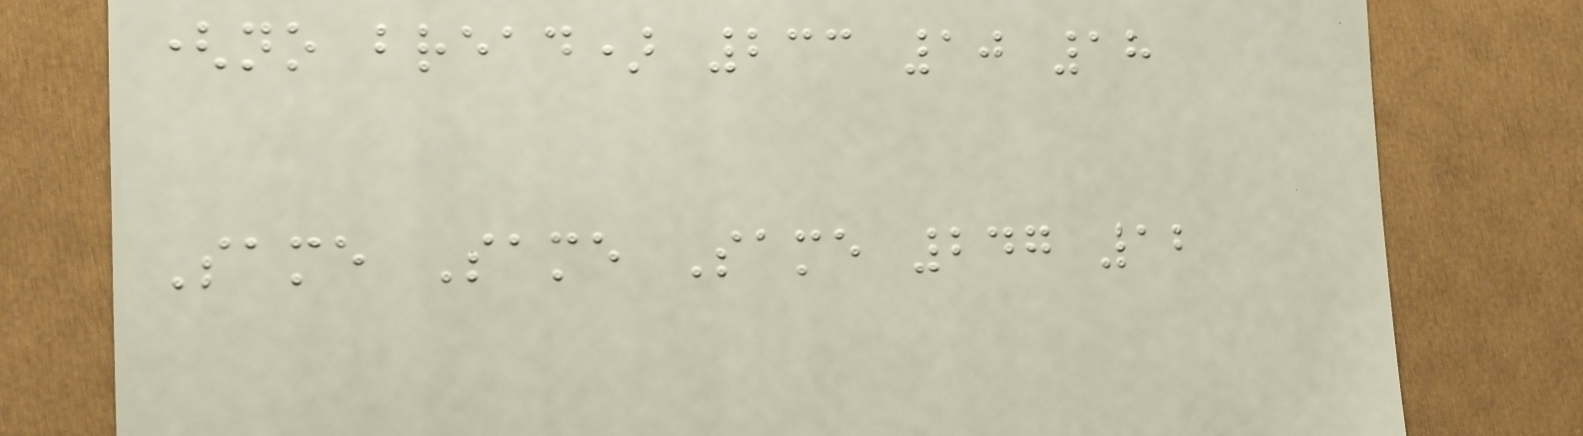(no bread) 233 10 18
Same Same Same 247 12
